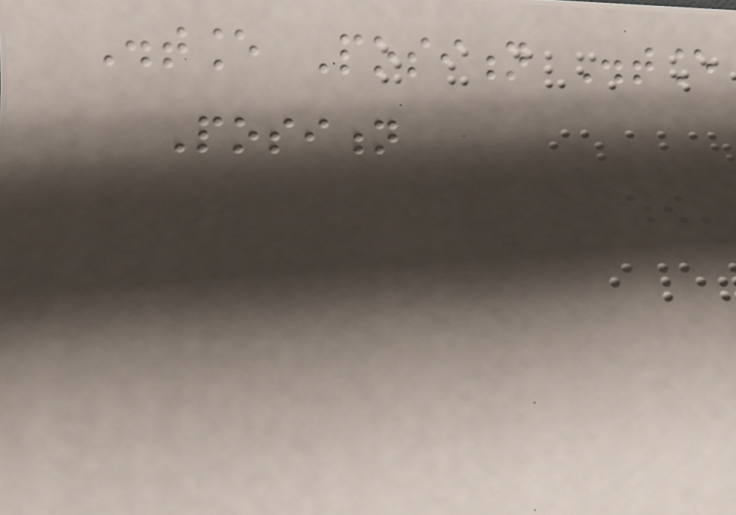Distance Position Distance
Position
